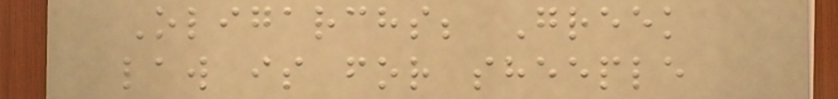Oligarchs; Greek
law is for sheeple
